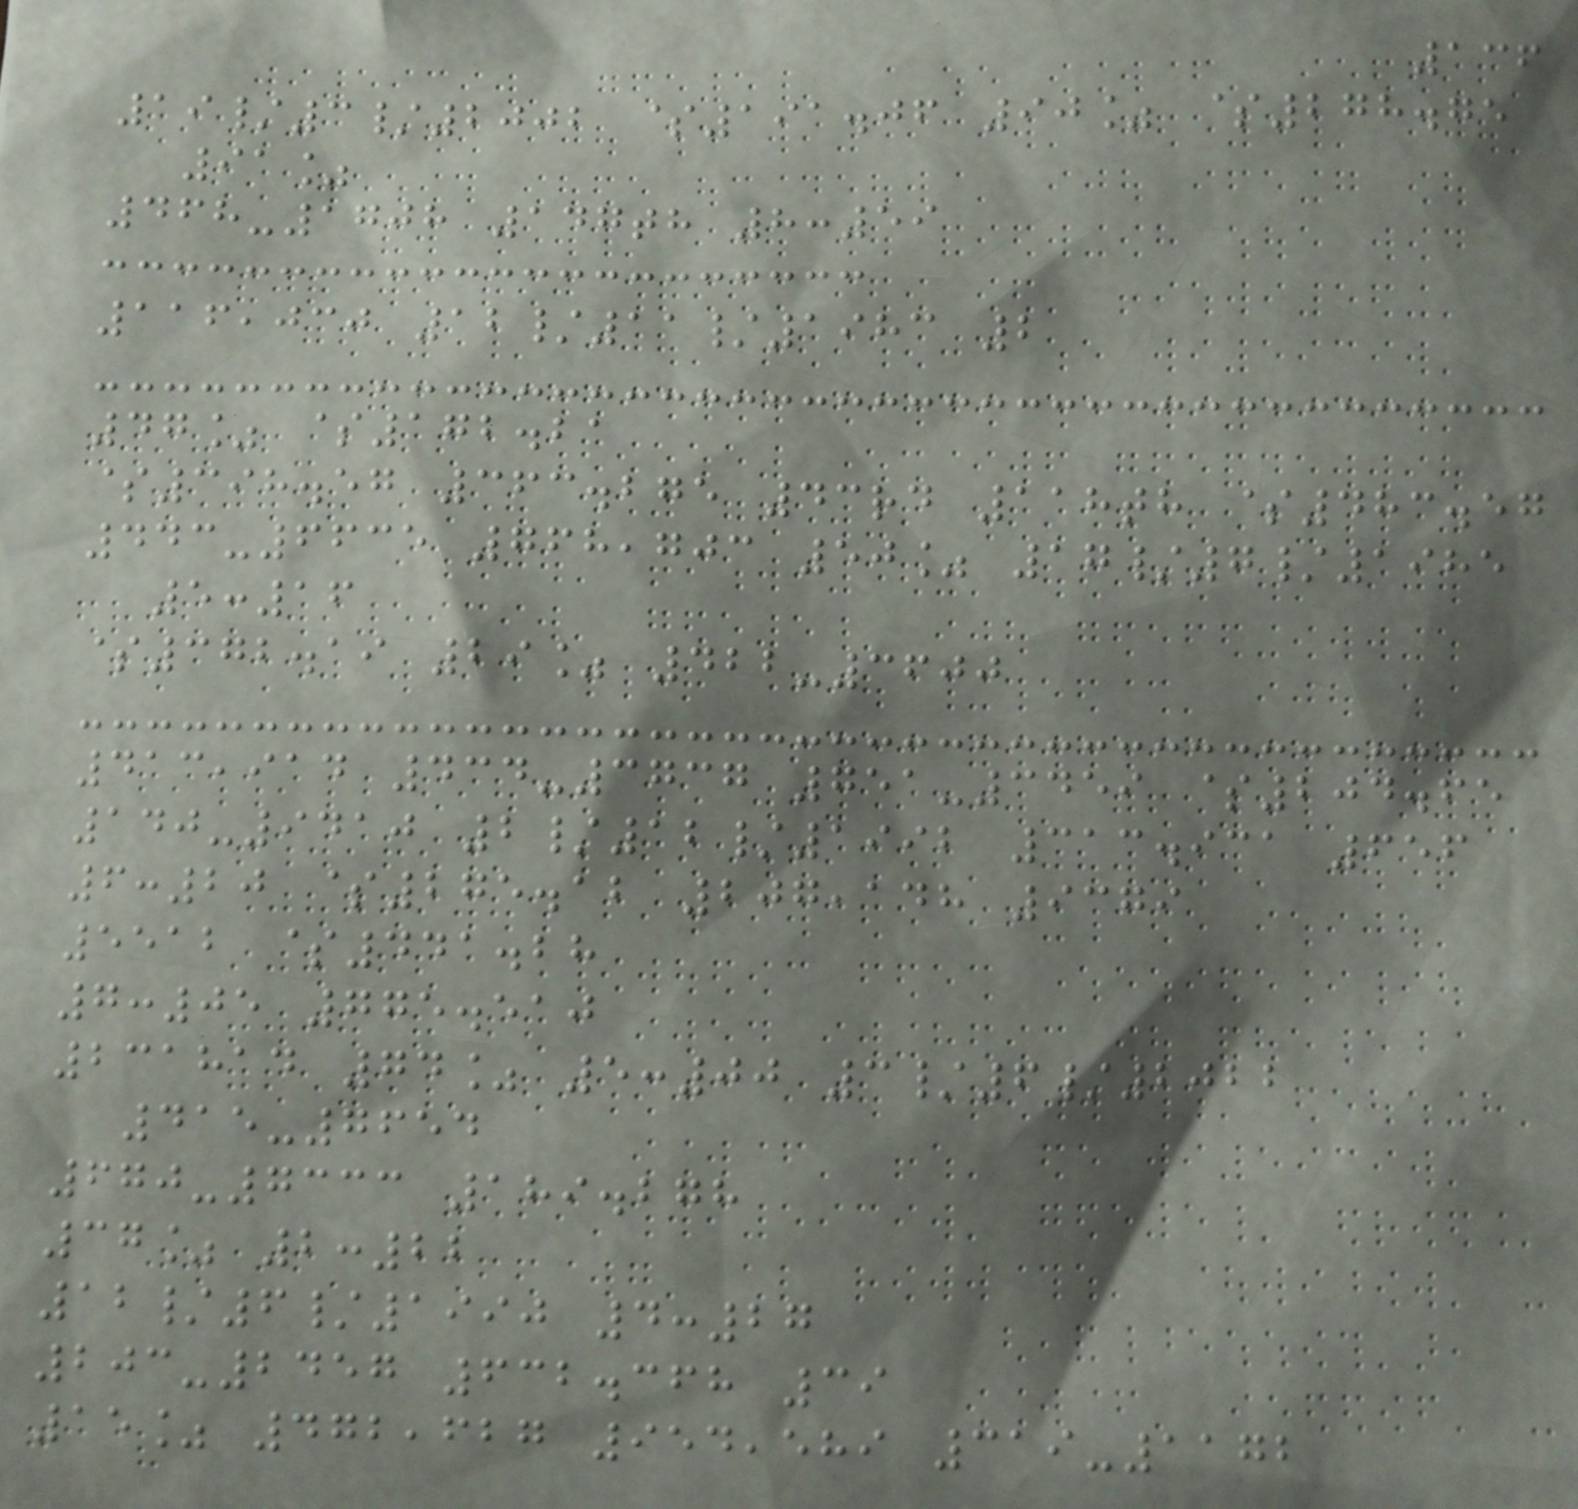136
19/3/2002 $191.06 90% $278.75
91%
468-1708 147th 8:59
116,030 12/11/1983 2
47% $172.21
$398.57 363.275 43rd 118th $483.57
443-6635 768,703 50% 17/7/1985
5:16
$372.19 29% 422-3600
413,914 434-3737 751-3459 $204.65
140-9410 2/12/1992 313.931 656
6:20 $275.12 207,148 9379
5512 $441.28
7:05 775.510
231814 74% 5:00 3/6/2022
415-7654
670-7333 189.278
37% 2:22
12/6/1990 4:27
203-2457 632.368 39
15% 472,627 954,589 319-1172
